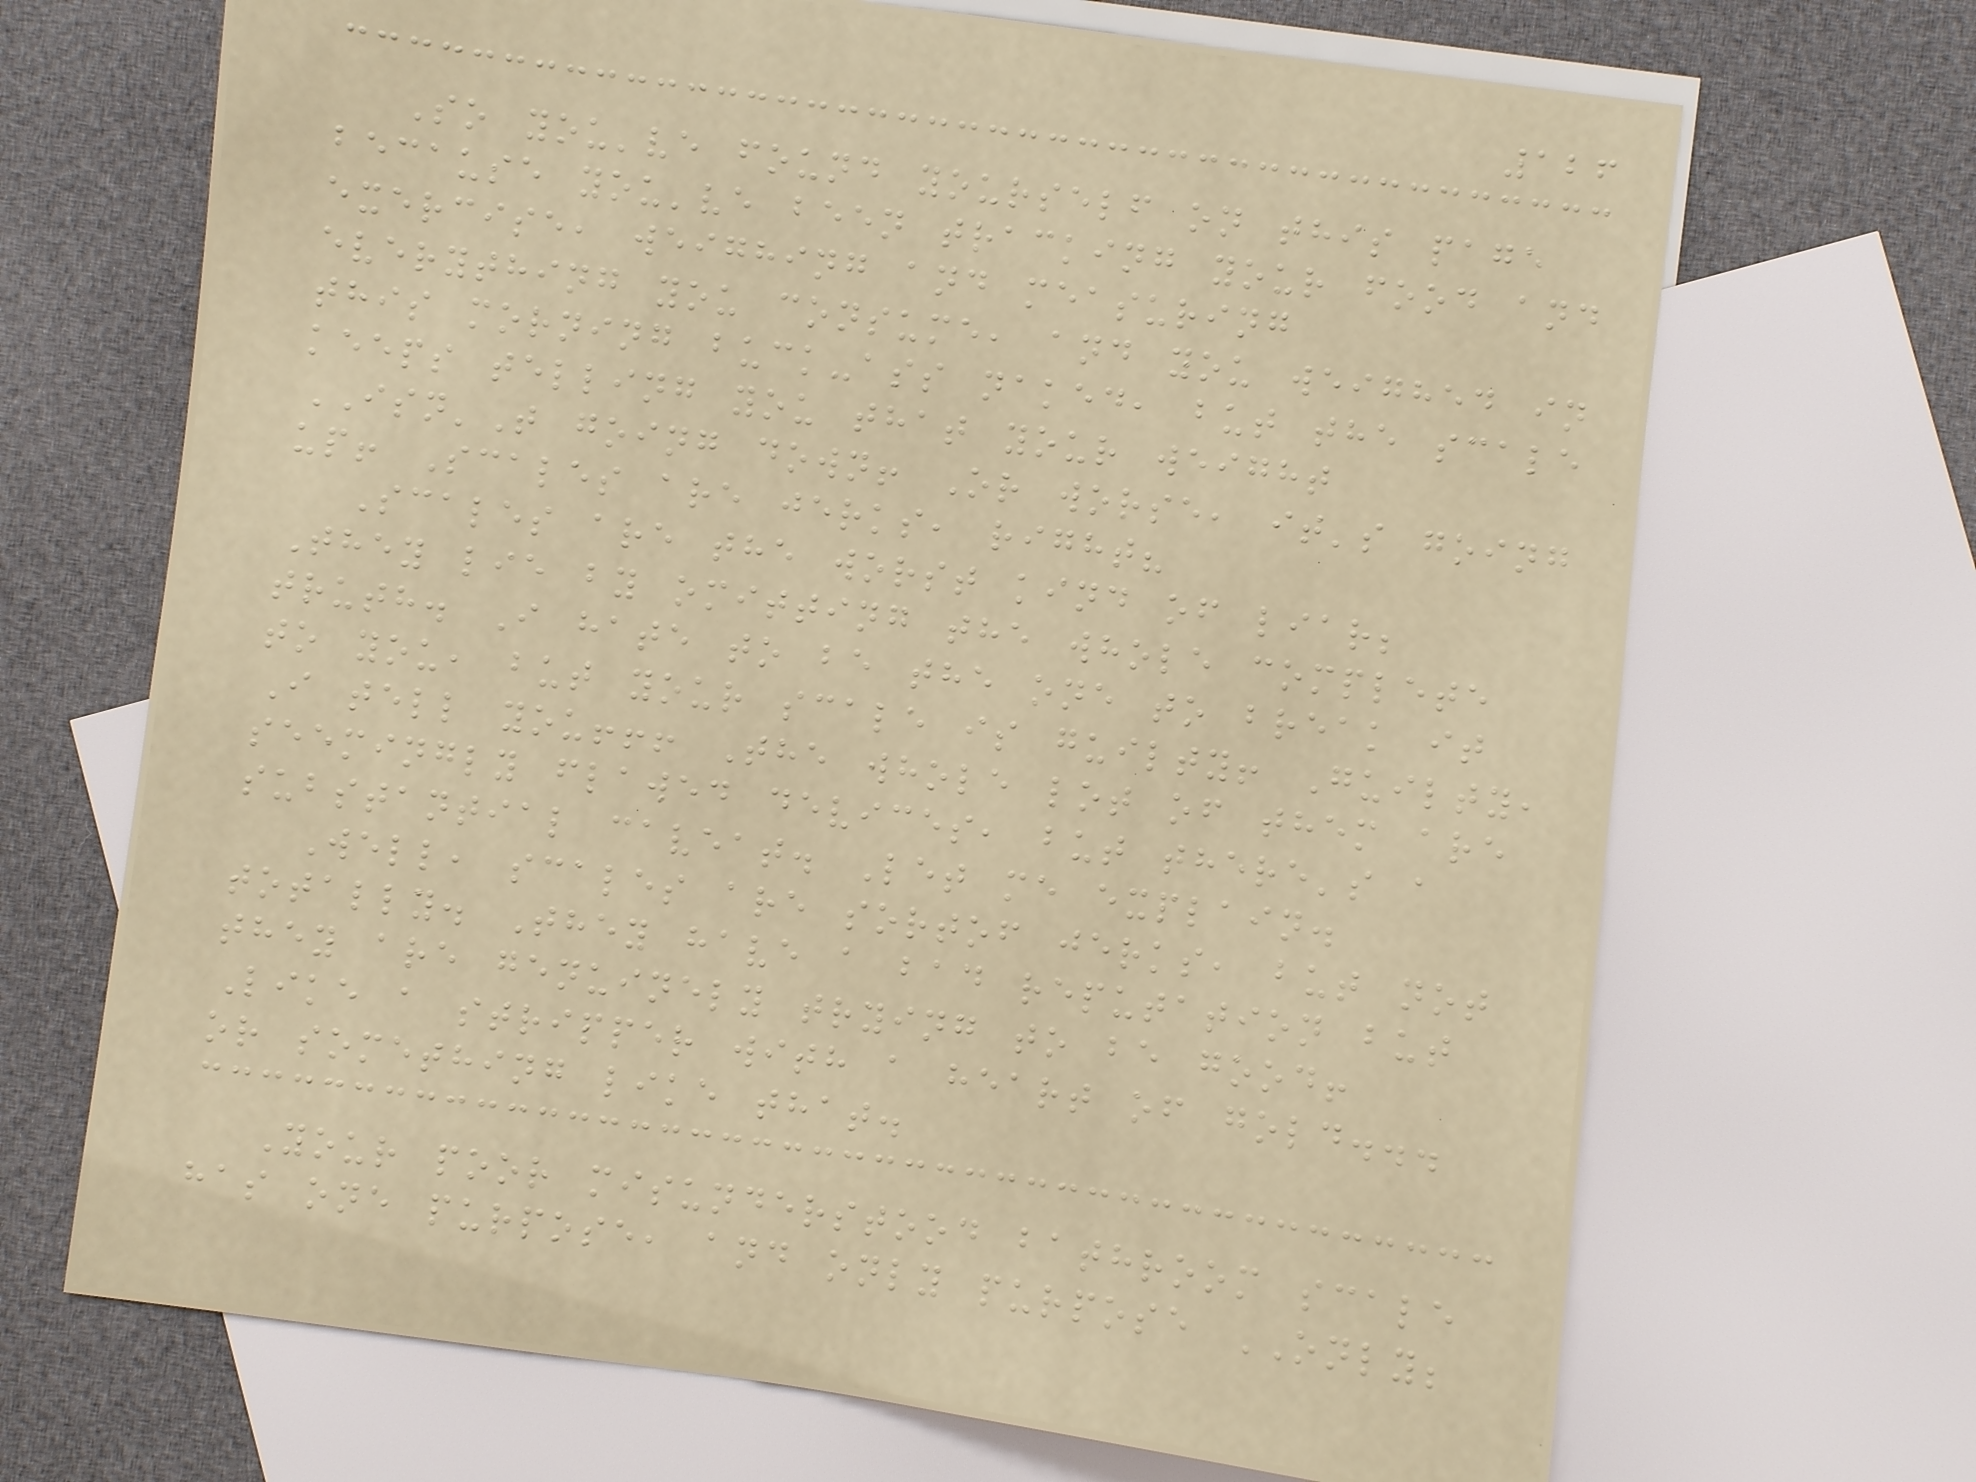126
So you've found yourself on this page
because you've been tracking your food and
exercise, weighing and measuring
everything you consume, and you weighed in
this morning buck-ass naked, but the scale
keeps telling you that your weight
ISN'T going down! Or worse, it's going
up! Scales are jerks, right?
Scales are the worst kind of liar;
They lie by omitting the whole complete
truth. I hate to be the one to break it
to you, but your scale is guilty! Guilty,
I tell you!!! The whole lot of them are
seemingly flawed devices, but there's a
substantial caveat. Let me explain.
Well, scales are sortof jerks, but not
totally. They have a bad reputation but
they are genuinely trying to be good!
Like a stripper with a heart of gold...
or something like that.
Your poor misunderstood bathroom scale
has one purpose, and only purpose ONLY;
